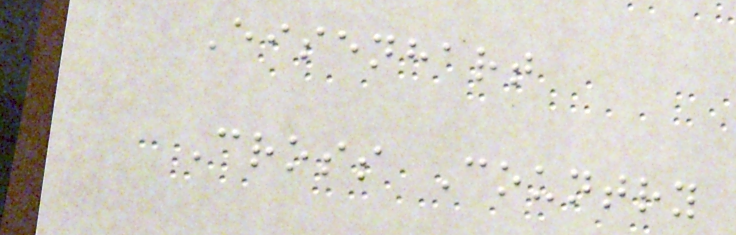Eisenhart
Cross Country
